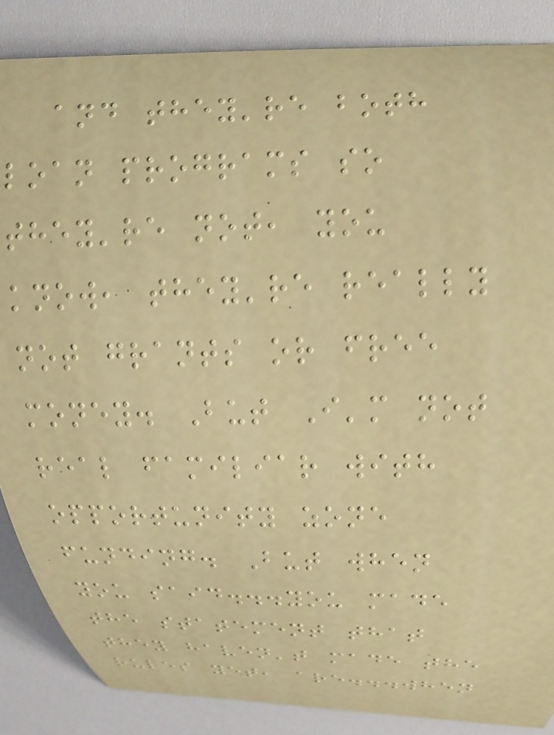and they're both
loan programs so
they're not, you
know, they're really
not grants or free
money. But I'm not
real familiar with
opportunity zone
funding. But when
you said...you made
the statement that
they haven't made the
rules yet, are...when
